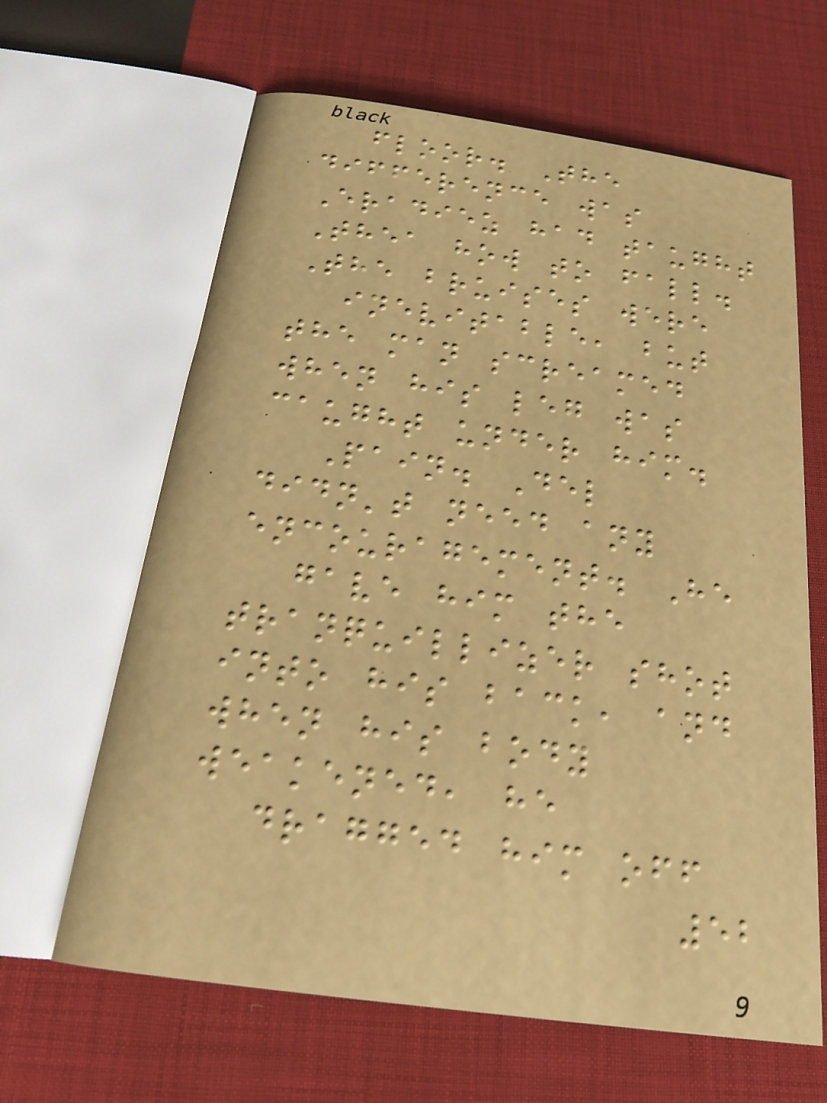floor. The
difference was
Eradiez had taught
Thea how to fall.
The bruises were
inevitable, but
the man screamed
when his leg was
caught under him.
Pain. Del
didn't need any
encouragement. He
gave him the
tranquillizer shot
into his back, and
when his body
weakened, he
dragged him off
52
